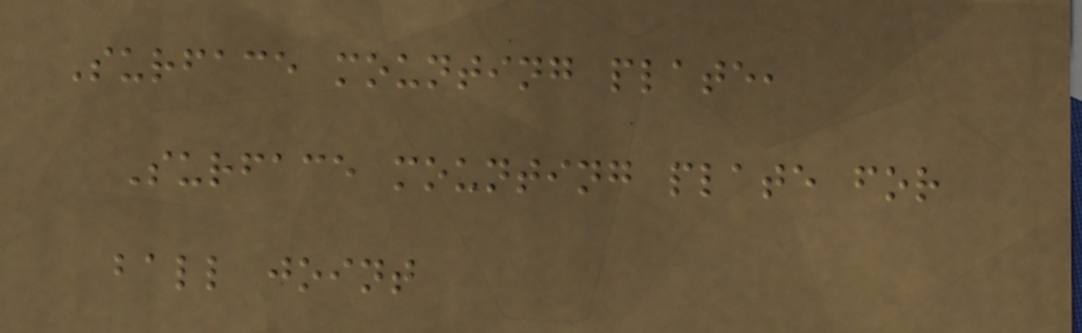Surface mounting plate,
Surface mounting plate for
ball joint
